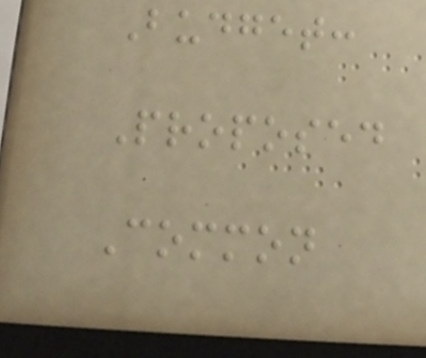Budget:
Proposed
Common
